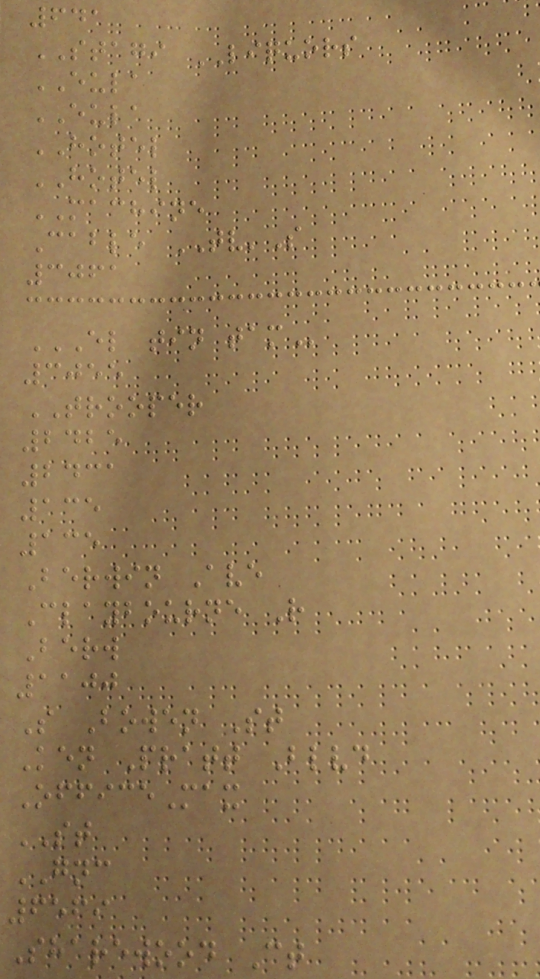641
STAGI LIQUORS
EULA
EULA
HOTEL
HOTEL
MACHINE
Cable TV'S
3061
EL TIN TAM
3055
TROOPER
2425
2431
135
135
Berwin Ave
Claybourne R
Berw
1100
S Bowen St
Ken Pratt Blvd
OfficeMax
ST
GNC
6569
Sharewood Ct
